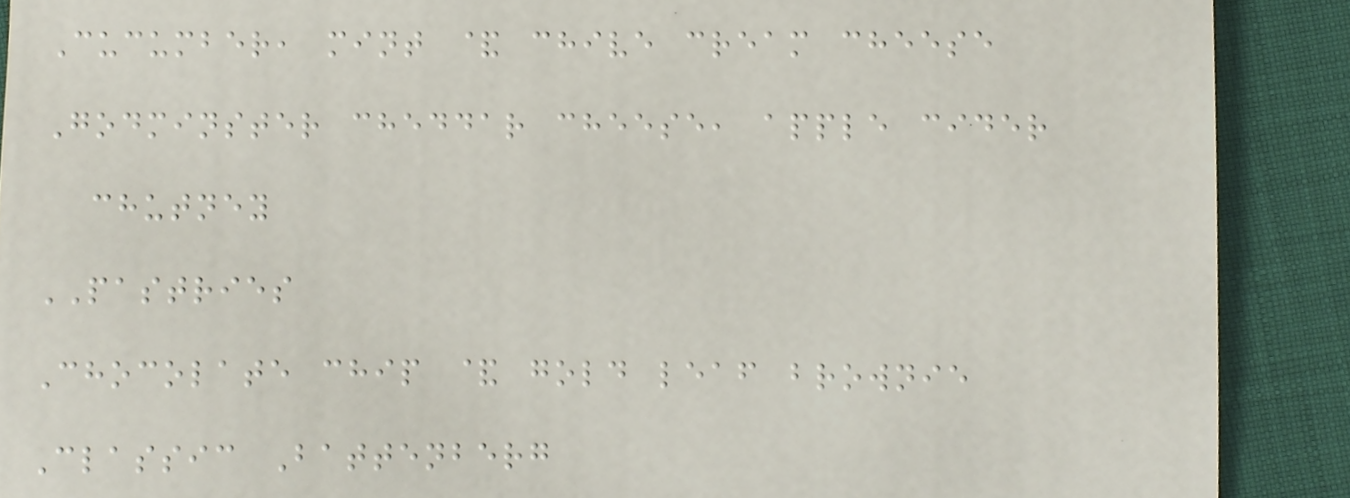Cucumber, mint & chive cream cheese
Godminster cheddar cheese, apple cider
chutney
PASTRIES
Chocolate chip & gold leaf brownie
Classic Battenberg
